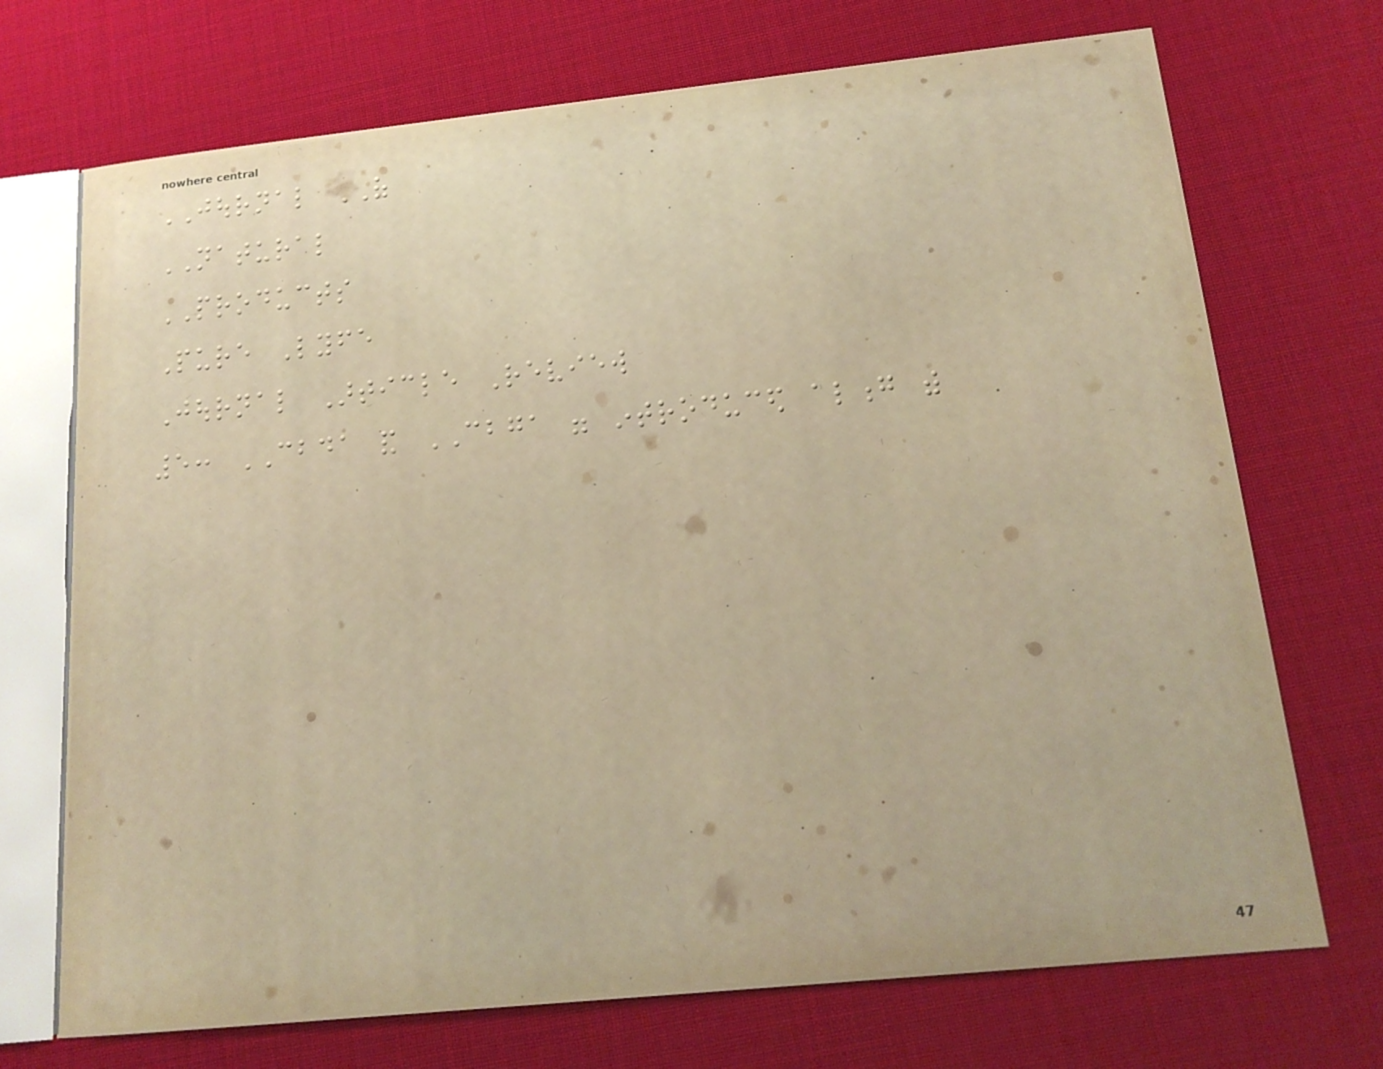JOURNAL OF
NATURAL
PRODUCTS
Pure Lyfe
Journal Article Review
5: CBDA and CBGA were introduced along with
